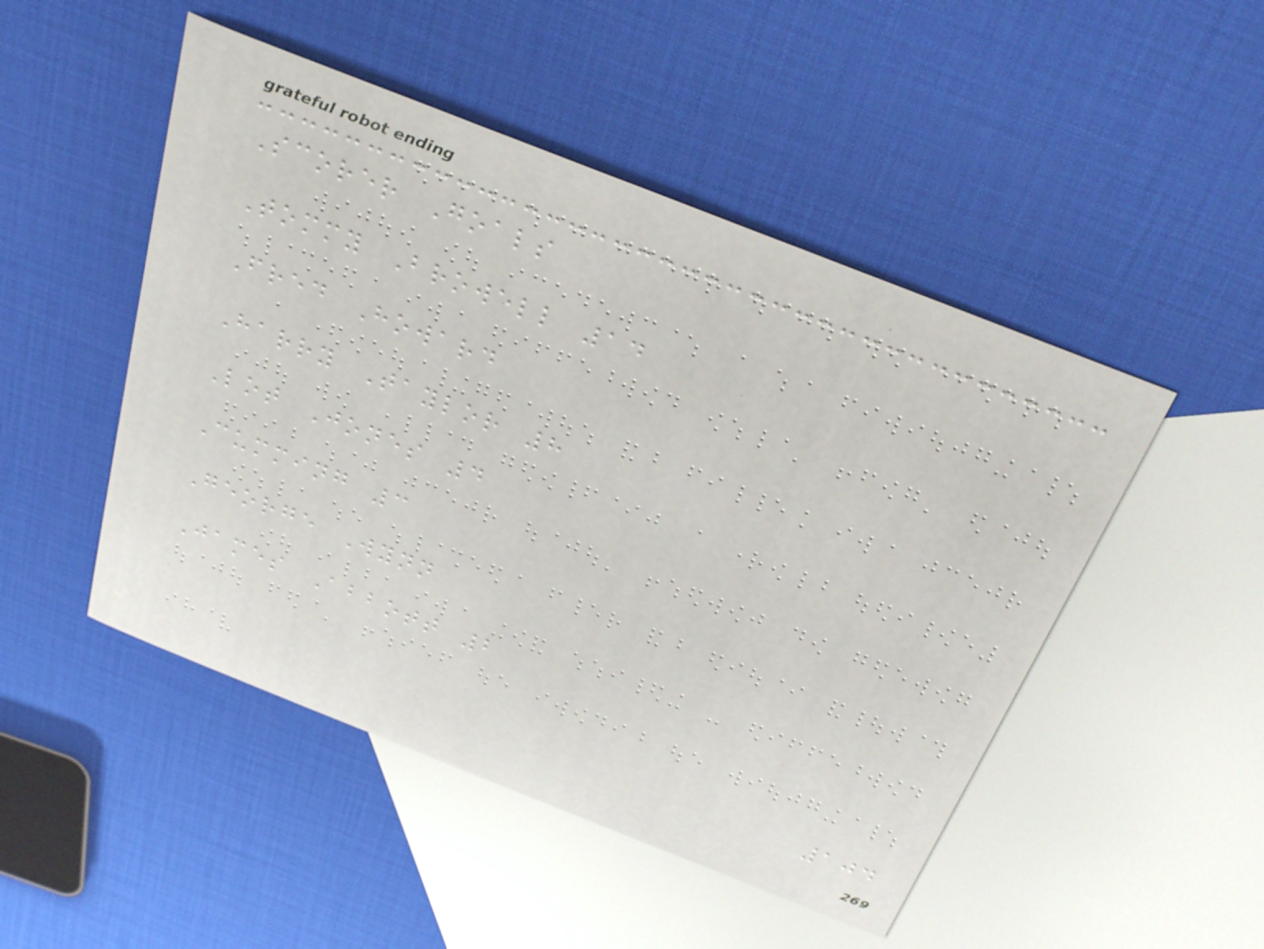Scorer Goals
Tommy Browell 14
Fred Howard
Harry Taylor 8
Lot Jones 4
Cumming 3
George Wynn
James Abbott 2
104
